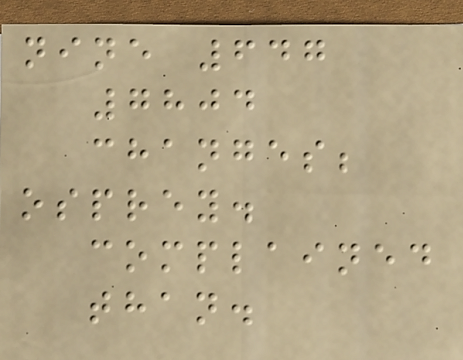nine 647
7804
changes;
osprey.
complained
than.
